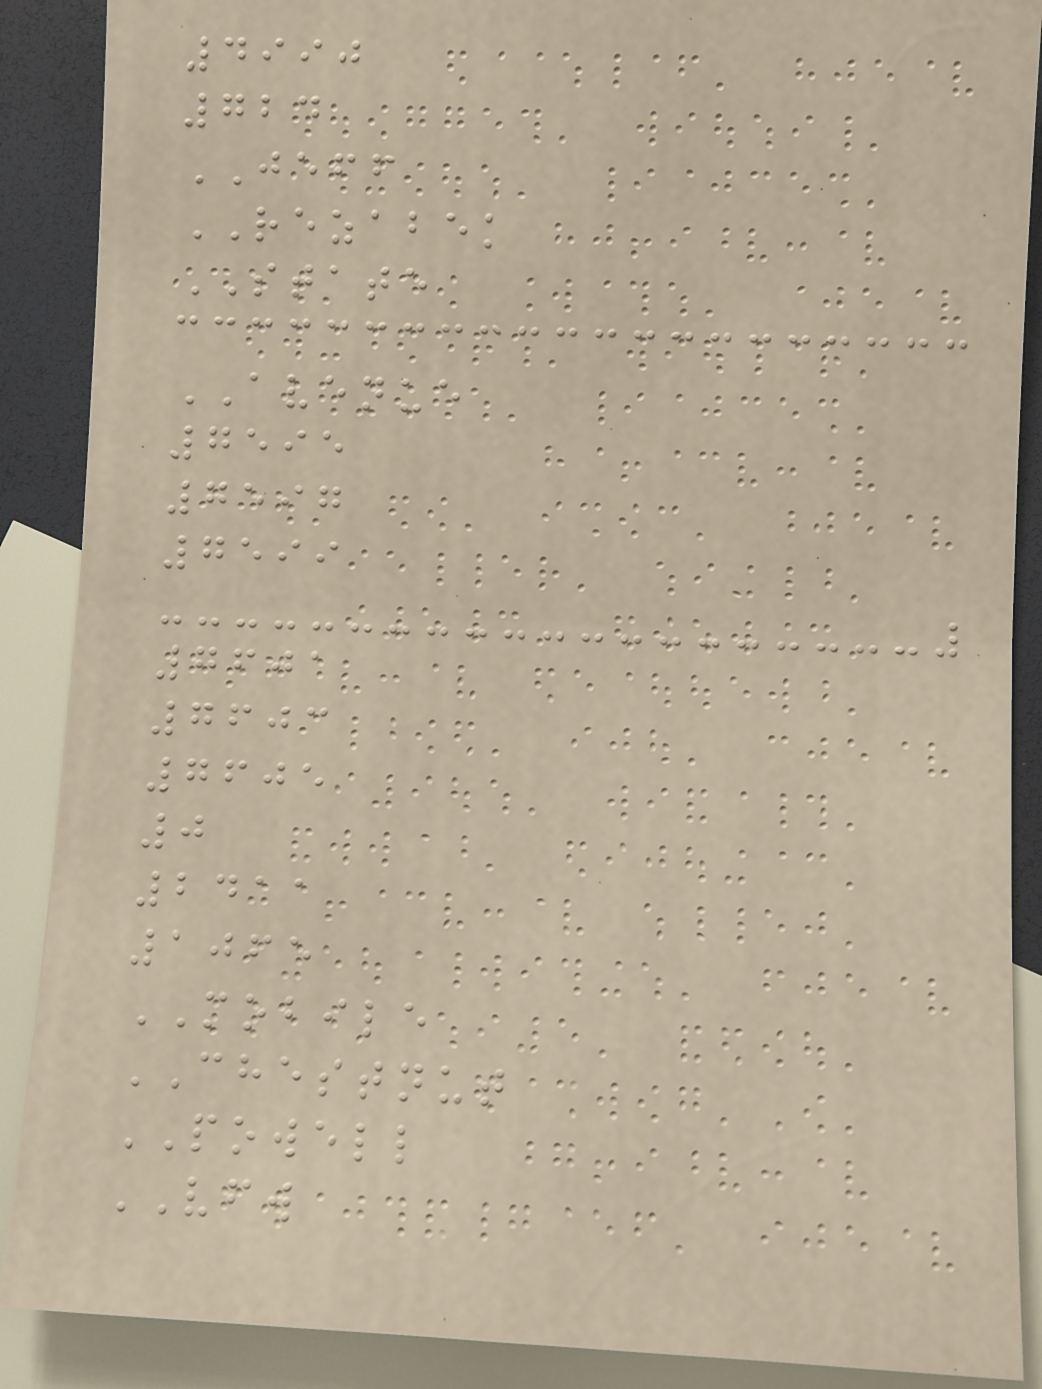4990
724
JEFF
REZABEK
STATE
AVENUE
7595
7597
7599
7601
7603
7605
0
2411
1065
MOBILE
CHESTNUT
POWELL
VFW
